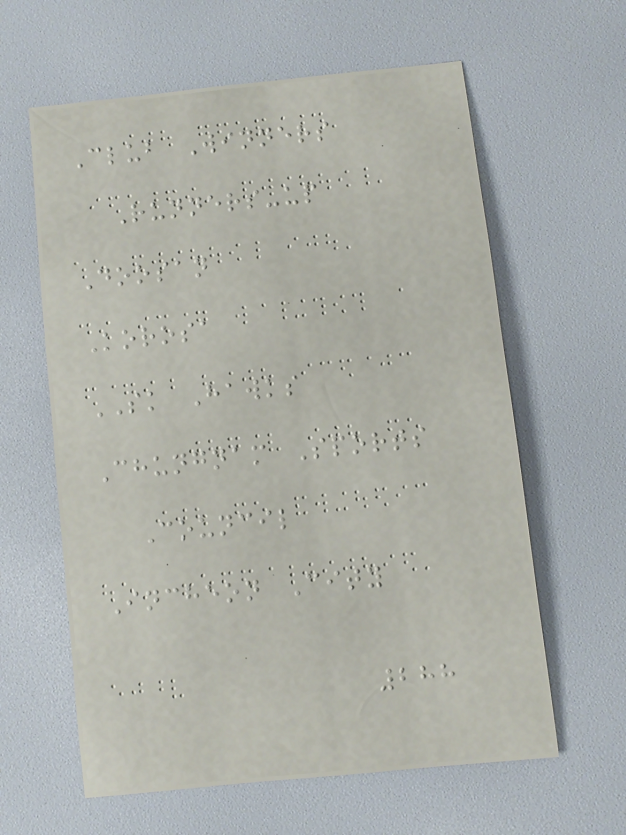Club Winners
Runners-up
Doosan
Korosa
SK Hawks
Chungnam Sports
Council
Incheon City
288
